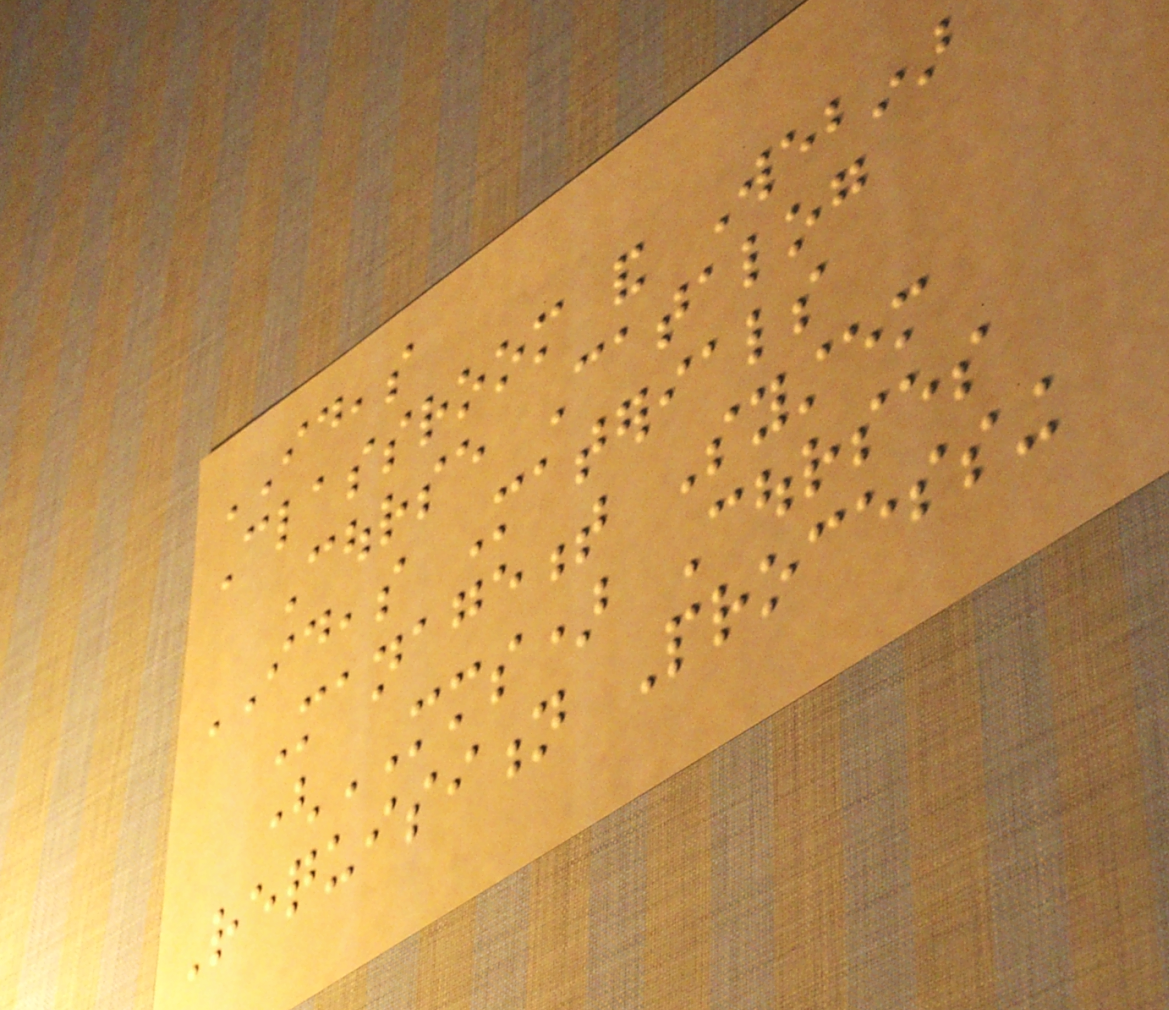IDEAS
Classroom and Webinar
Course Catalog
IDEAS Materials
Management System
(MMS) Courses
Requisition Processing
